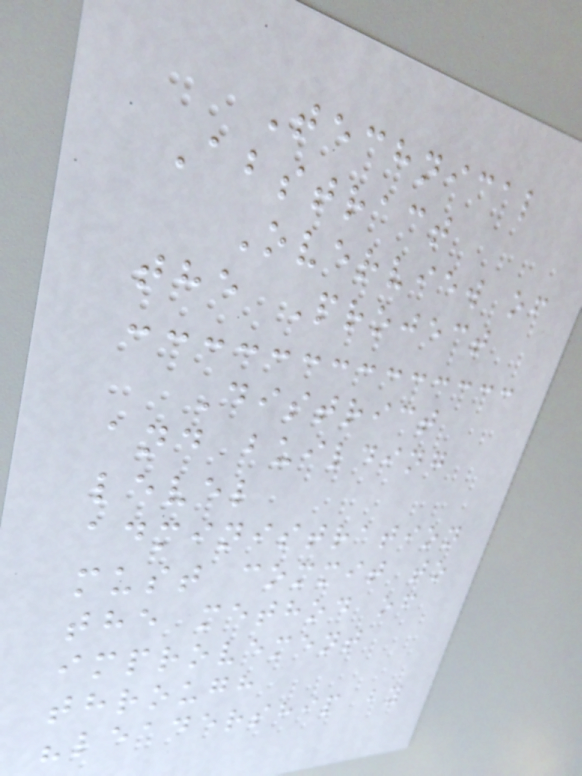Technical
Abstract
Overview of
the Project
District
and building
level
administration
must commit to
the method of
improvement
through
"leadership by
